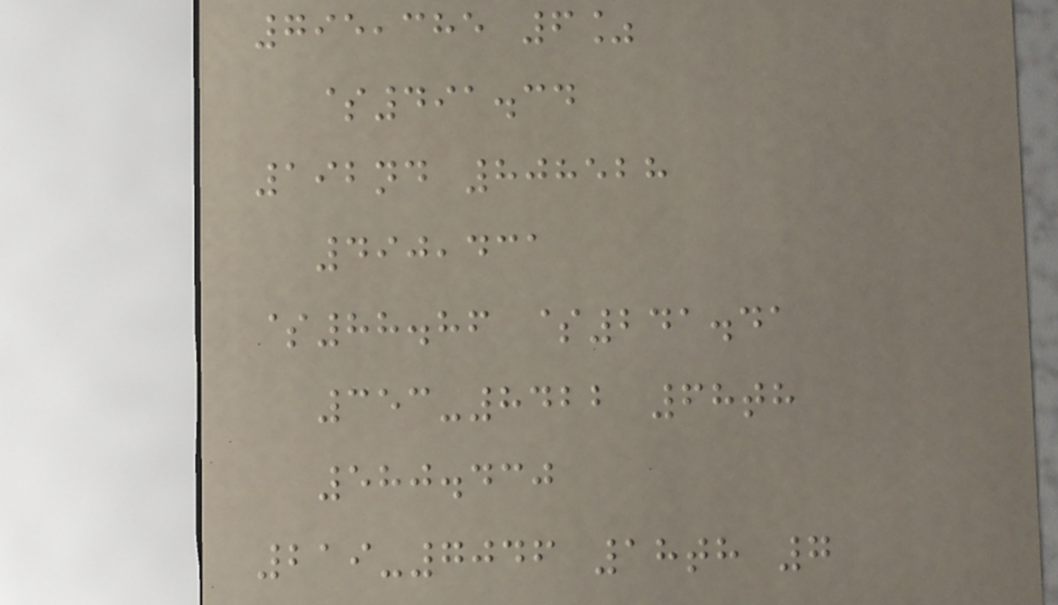795,385 6%
$491.34
192nd 808528
490,431
$88.86 $241.41
353-8422 68th
580.430
219-7046 18th 7
